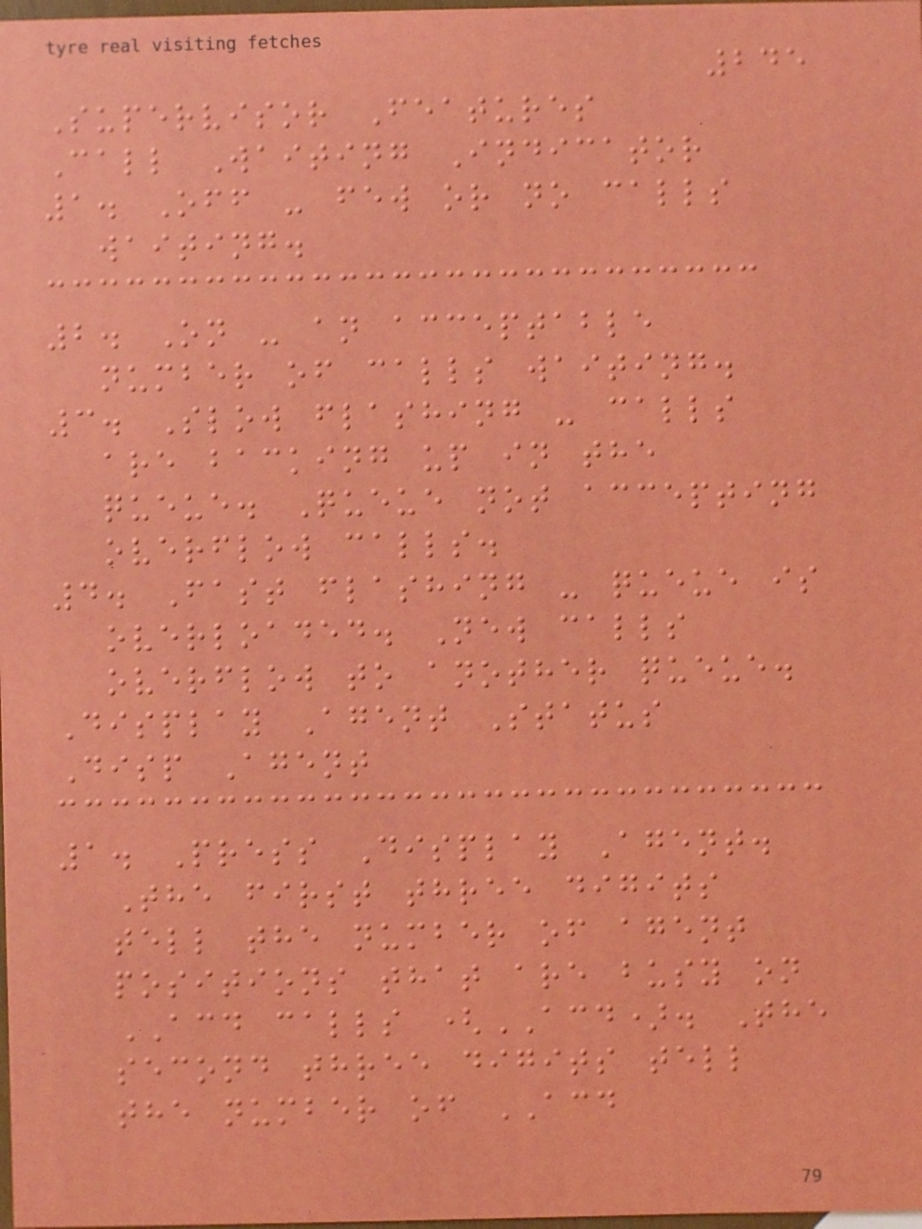245
Supervisor Features
Call Waiting Indicator
1. Off - few or no calls
waiting.
2. On - an acceptable
number of calls waiting.
3. Slow flashing - calls
are backing up in the
queue. Queue not accepting
overflow calls.
4. Fast flashing - queue is
overloaded. New calls
overflow to another queue.
Display Agent Status
Disp Agent
1. Press Display Agent.
The first three digits
tell the number of agent
positions that are busy on
ACD calls (ACD). The
second three digits tell
the number of ACD
